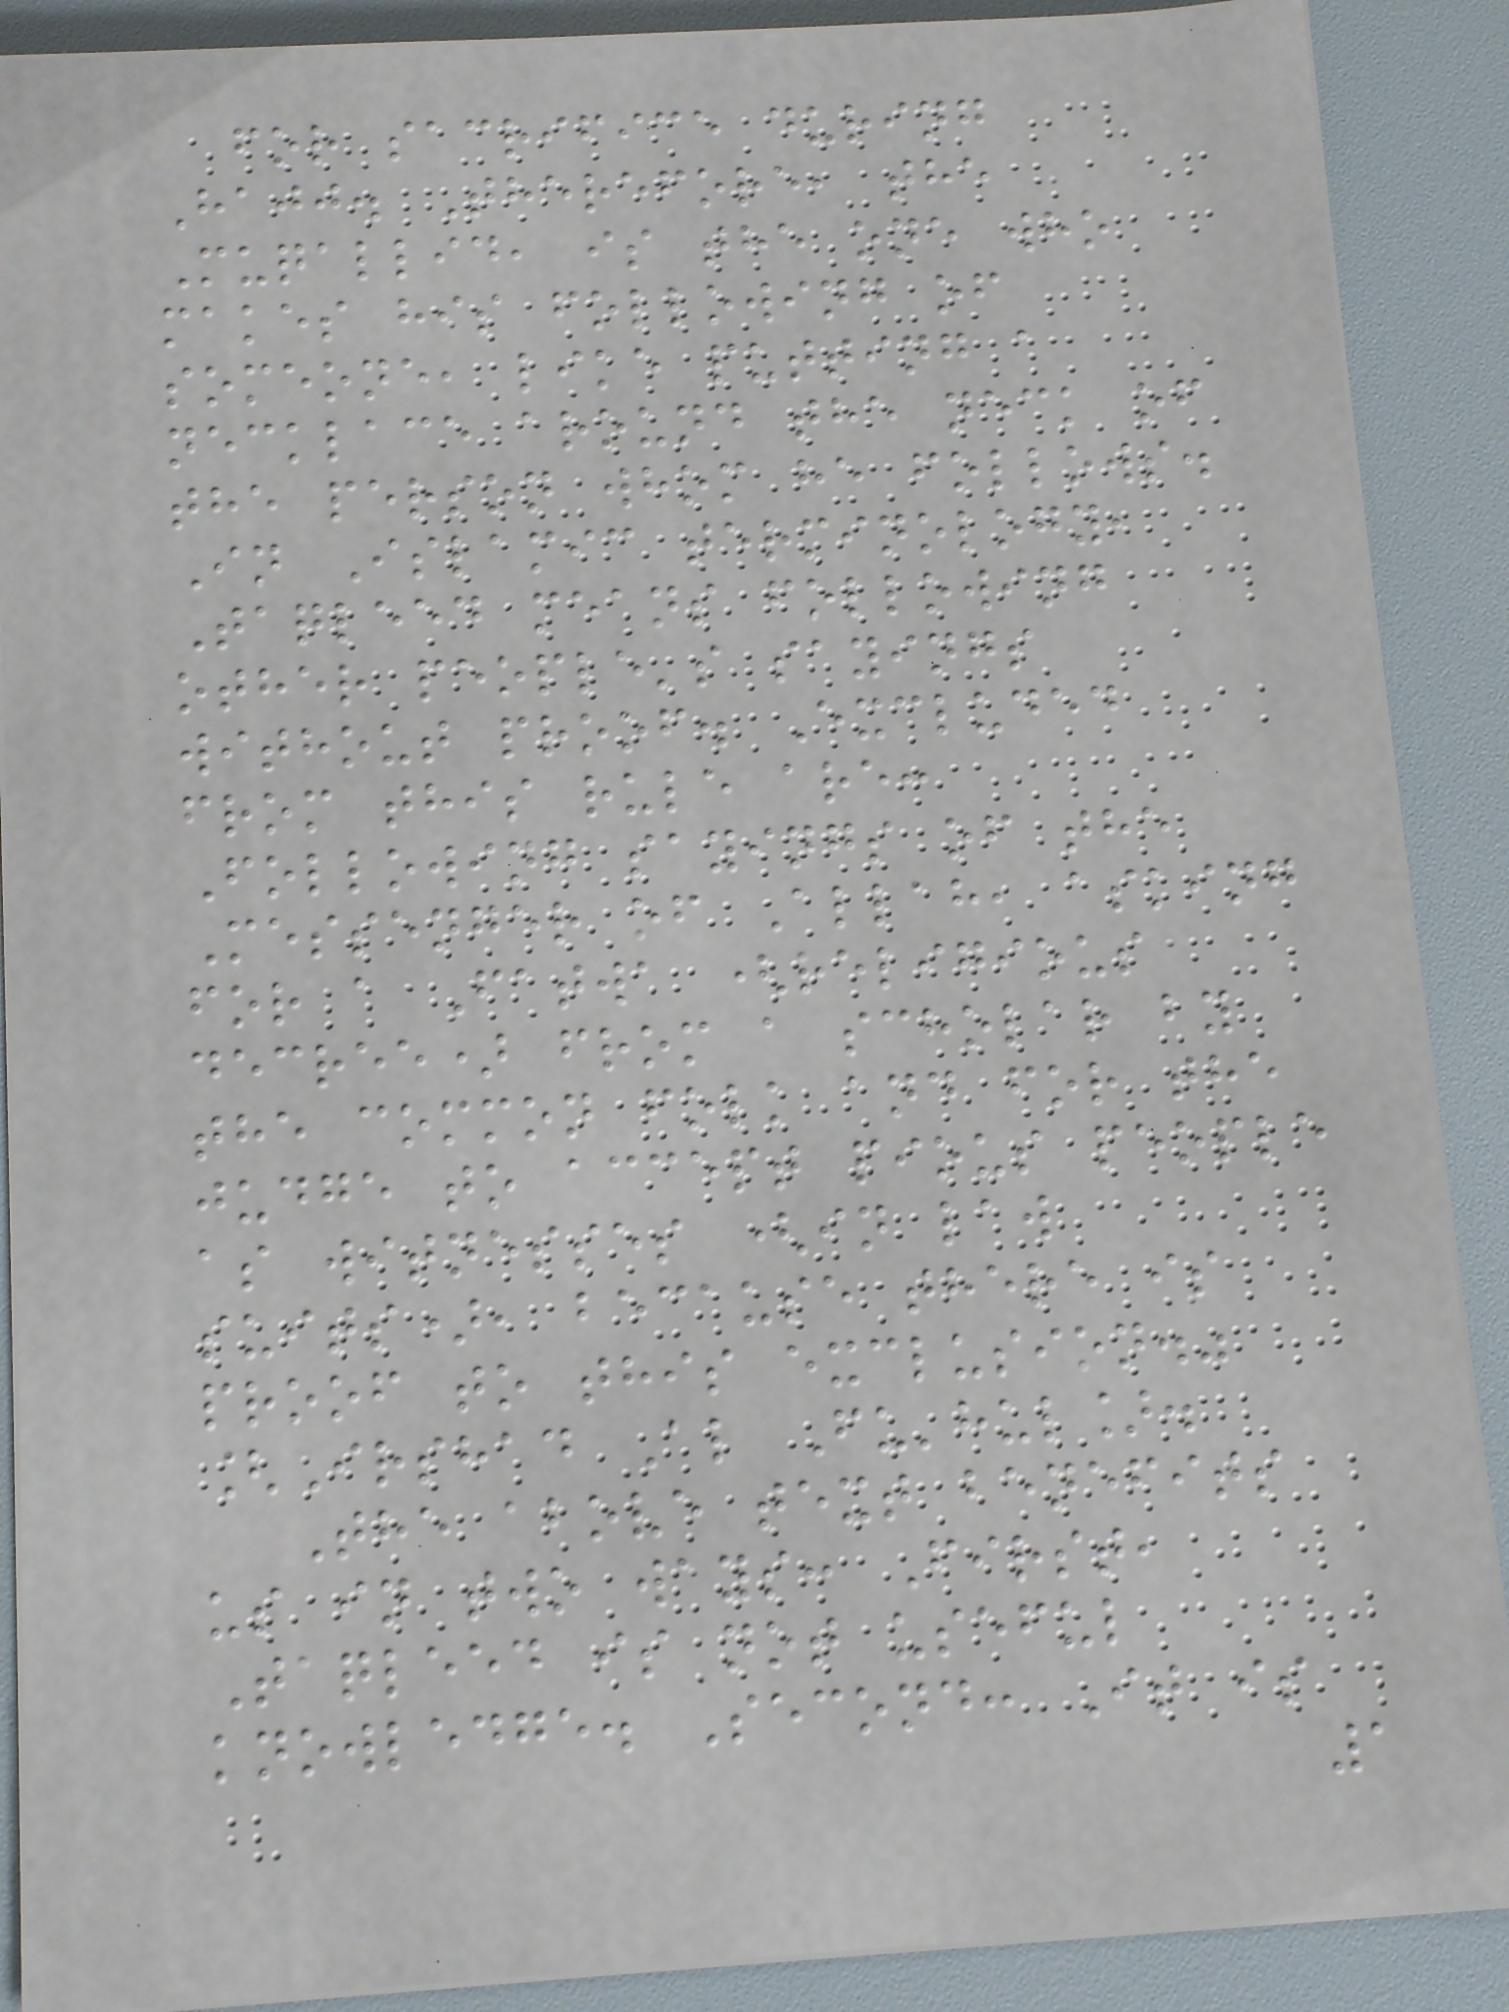for sacrifice during
Hajj. Therefore, the
Muqallid, is the one who
makes his following of
someone, like putting a
necklace around the neck of
the person whom he follows.
In Islamic terminology,
Taqleed means following
other people's sayings
without proof. Excluded
from this rule are:
Following sayings of the
Messenger of Allah, asking
for a Fatwa (religious
decree) from a scholar by
the common folk and for the
judge to accept pious people
as witnesses (in law
suits), because there is
proof to this exclusion."
[Irshad Al Fu'hul].
The above text benefits
us in two ways: First,
Taqleed is not useful
knowledge. Second: It is
1
